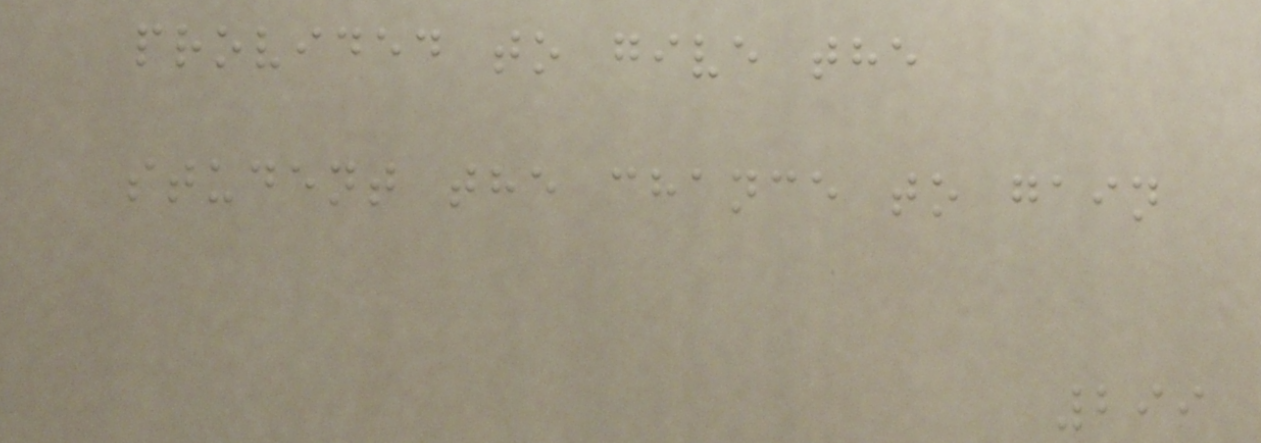provided to give the
student the chance to gain
299
